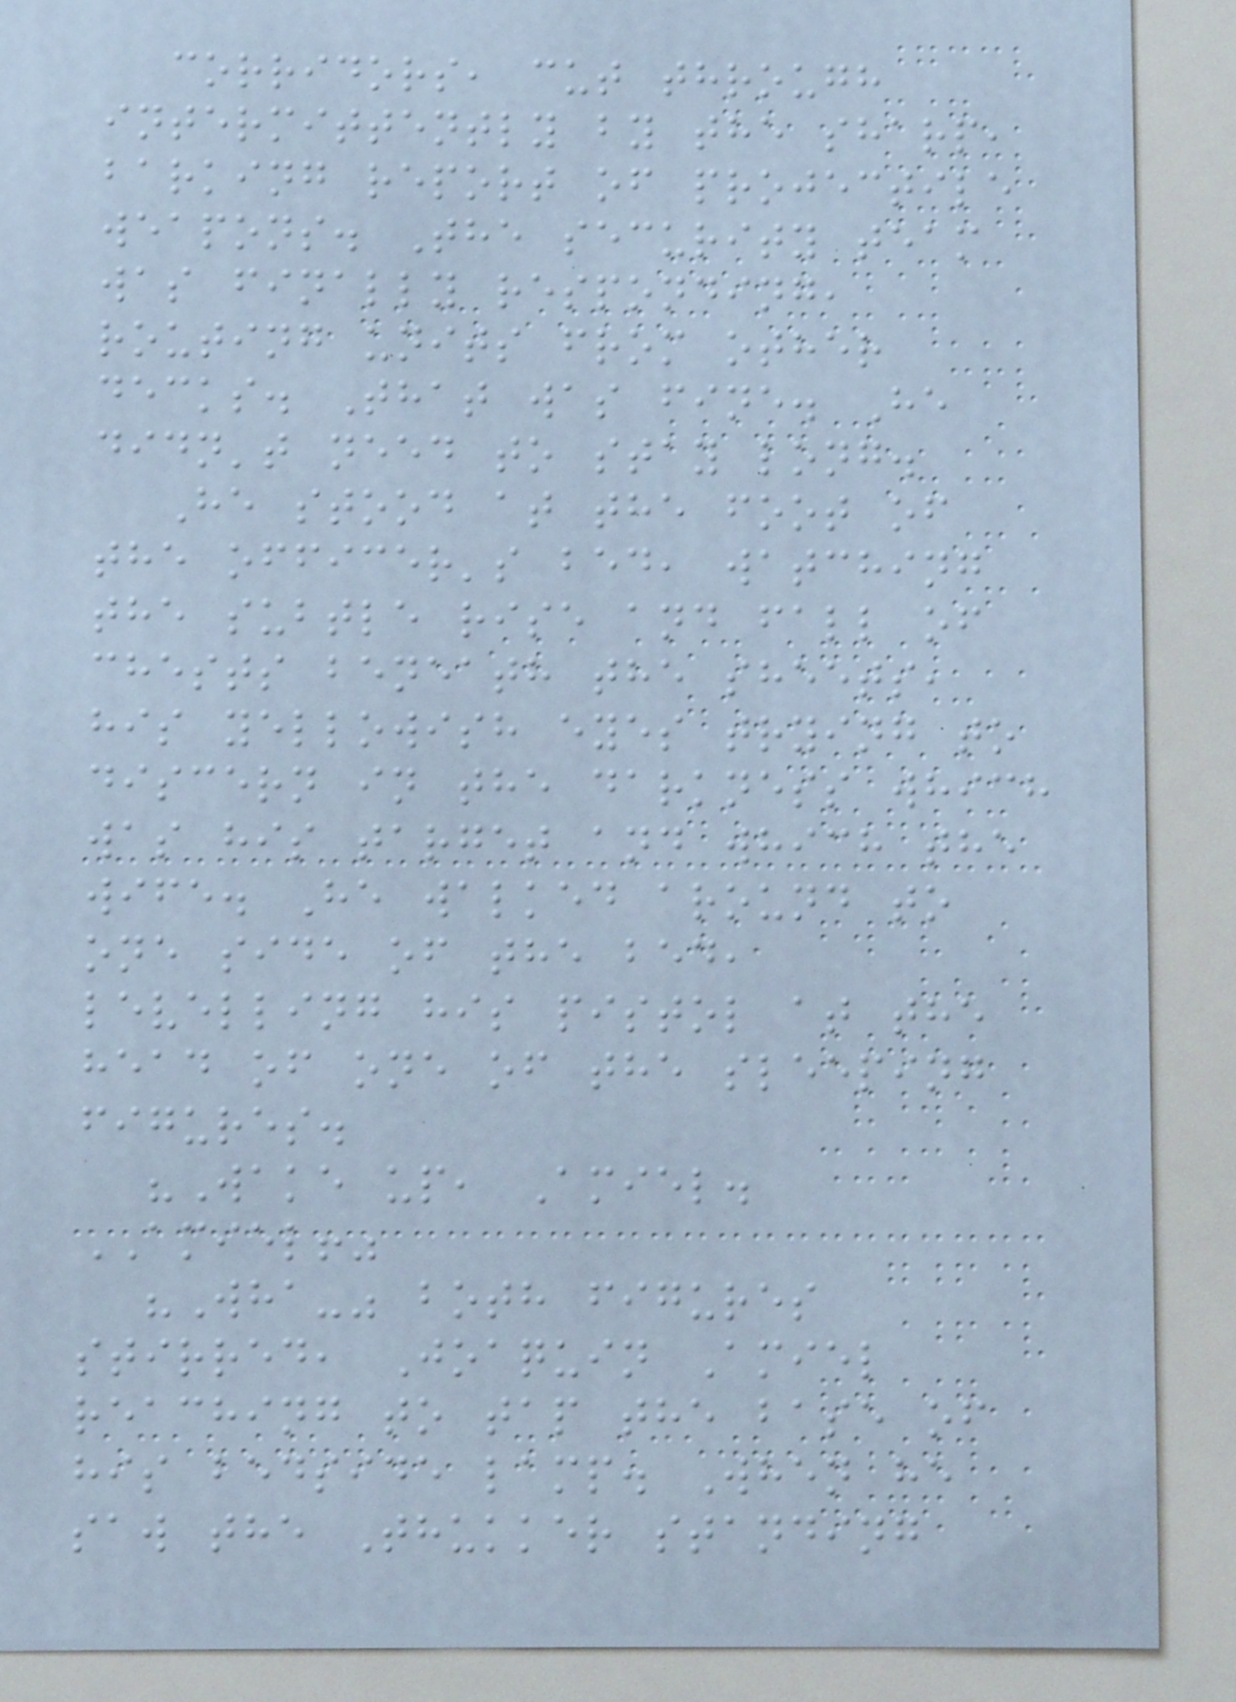corridors, cut through
intermittently by the sharp,
barking report of projectile
weapons. The security team
was finally responding,
routing units from other
decks. That was fine. He
didn't need to stay long.
He stood at the foot of
the officer's bed, watching
the subtle rise and fall of
chests beneath the sheets,
his yellowish eyes trying to
discern in the darkness which
was his target and which the
wife. He walked around to
one side of the bed,
levelling his pistol at the
head of one of the sleeping
figures.
"Wake up, Amiel.
AMIEL!"
"Wha-" both figures
stirred, Joaquin Amiel
reaching to tap the base of
his bedside lamp. When he
saw the Thukker standing
